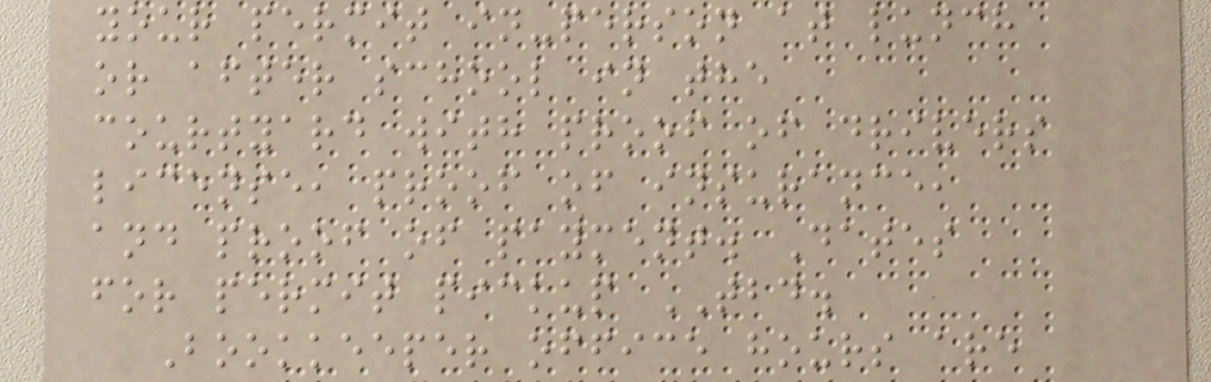your permit in-person at lunch
or after school in the
courtyard with proof of drivers
license, proof of insurance,
and proof of payment. Dates
for permit pickup TBD.
Bookkeeper office hours are
